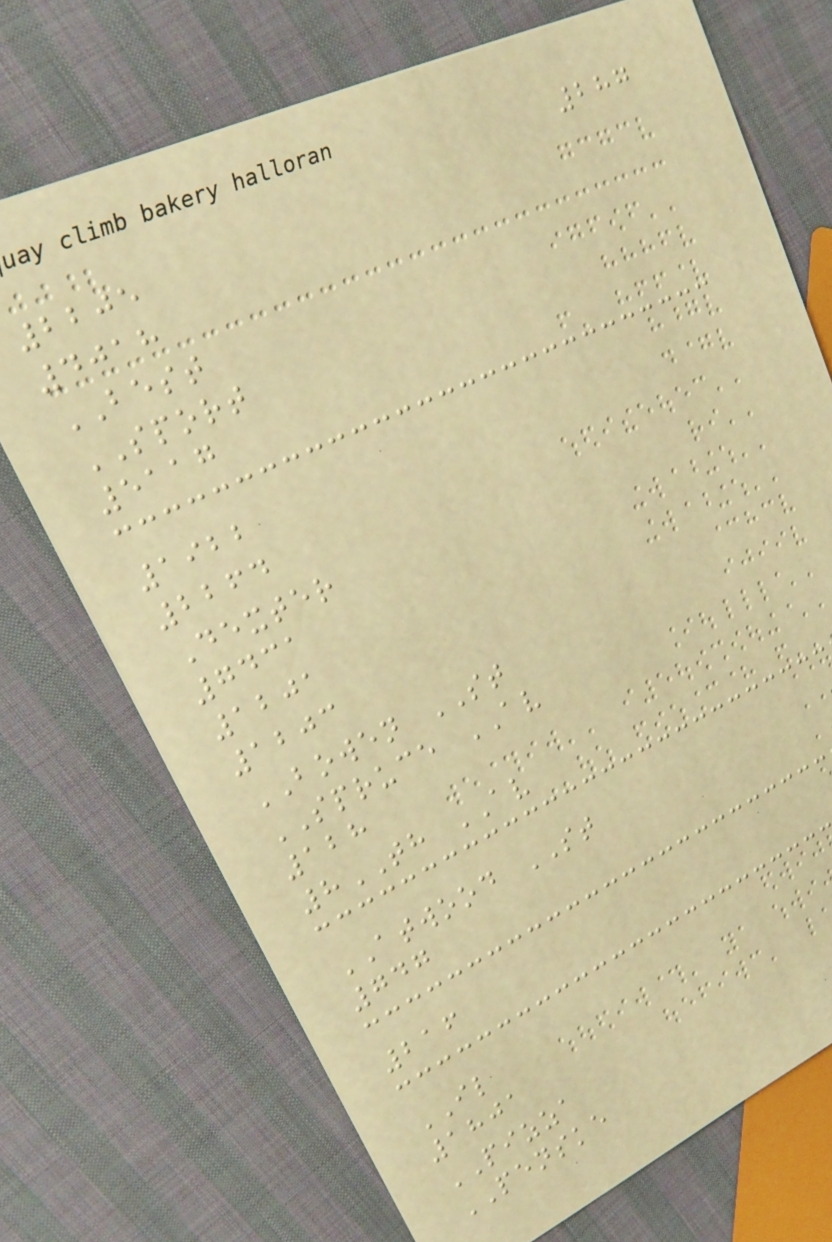287
2205
4018
BEST
SPORT
5117
1922
2264
Dexter
7431
1201
1203
BOWEN ST
SPRUCE AV
128
8TH AV
ATWOOD ST
747
216
IL
1801
PIZZA
PENSKE
